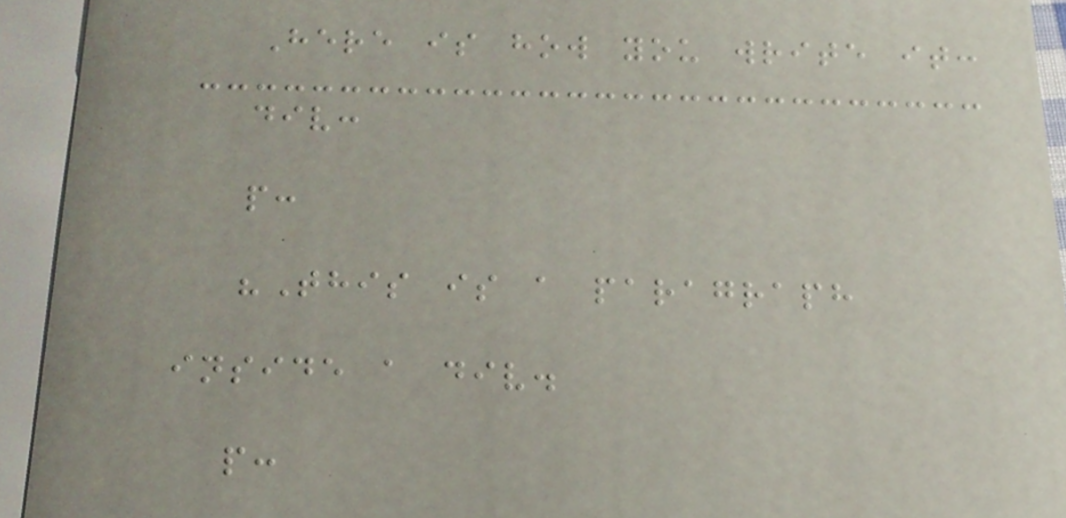Here is how you write it:
div:
p:
"This is a paragraph
inside a div.
p:
